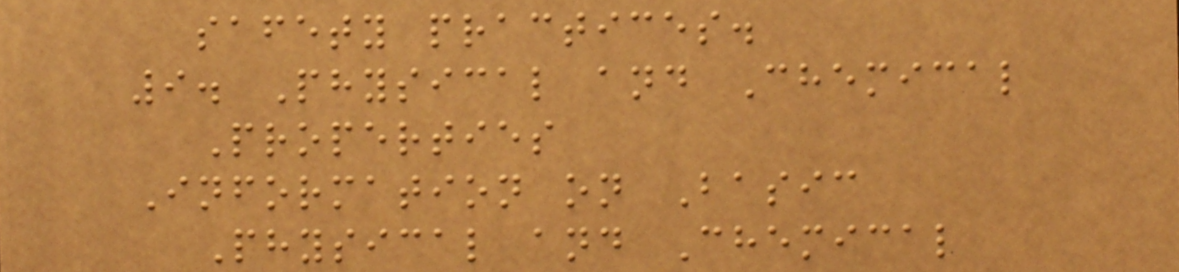safety practices.
9. Physical and Chemical
Properties
Information on Basic
Physical and Chemical
